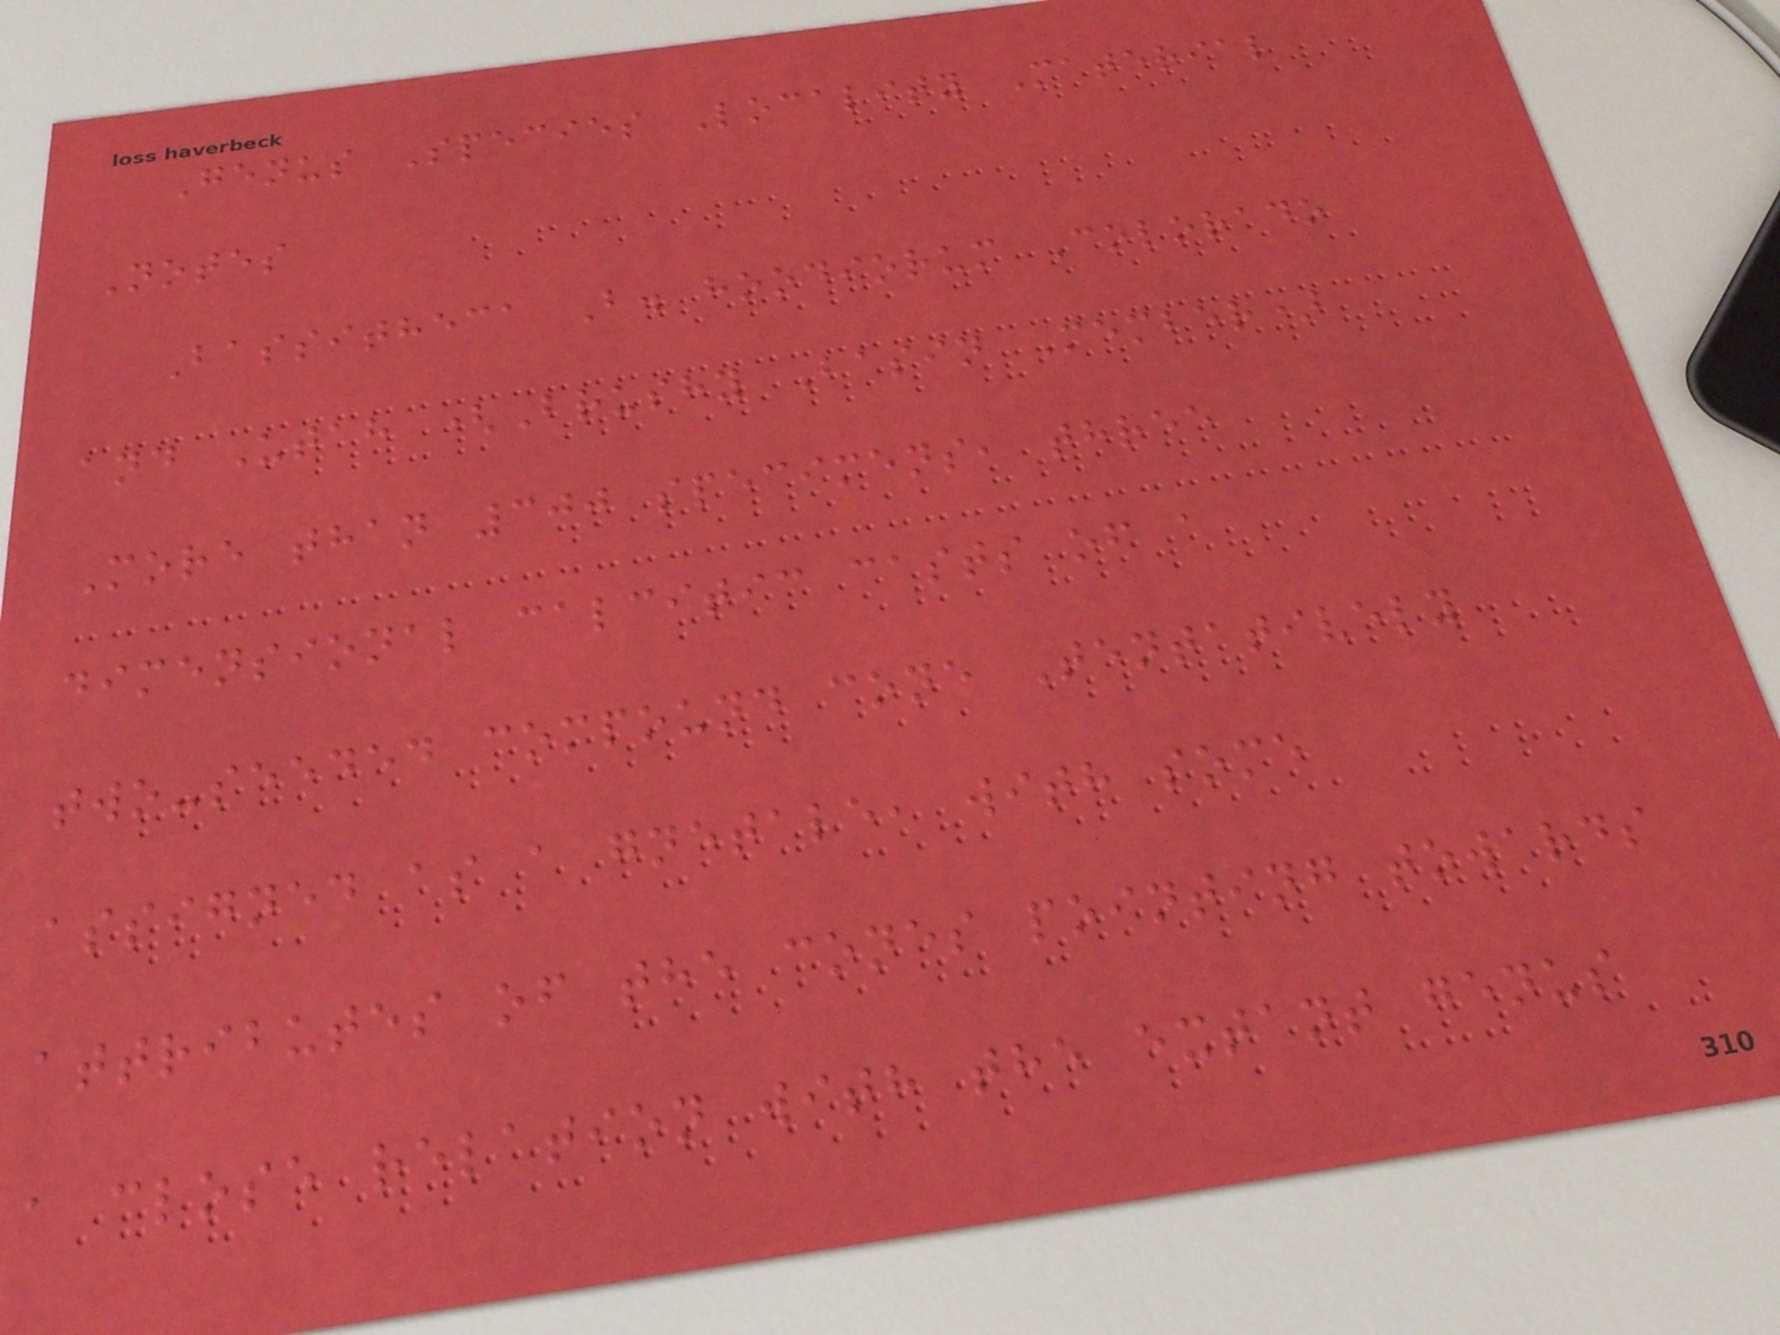Genus Species Locality Material
Notes
Bassitheca B. hoodiorum Colorado
and Utah (Brushy Basin Member)
More than 300 specimens, three
dimensional calcitic casts of a
two-seeded compound cone Tentatively
assigned as a gnetale, with some
attributes of the cones pointing towards
a close relation with the extant genus
